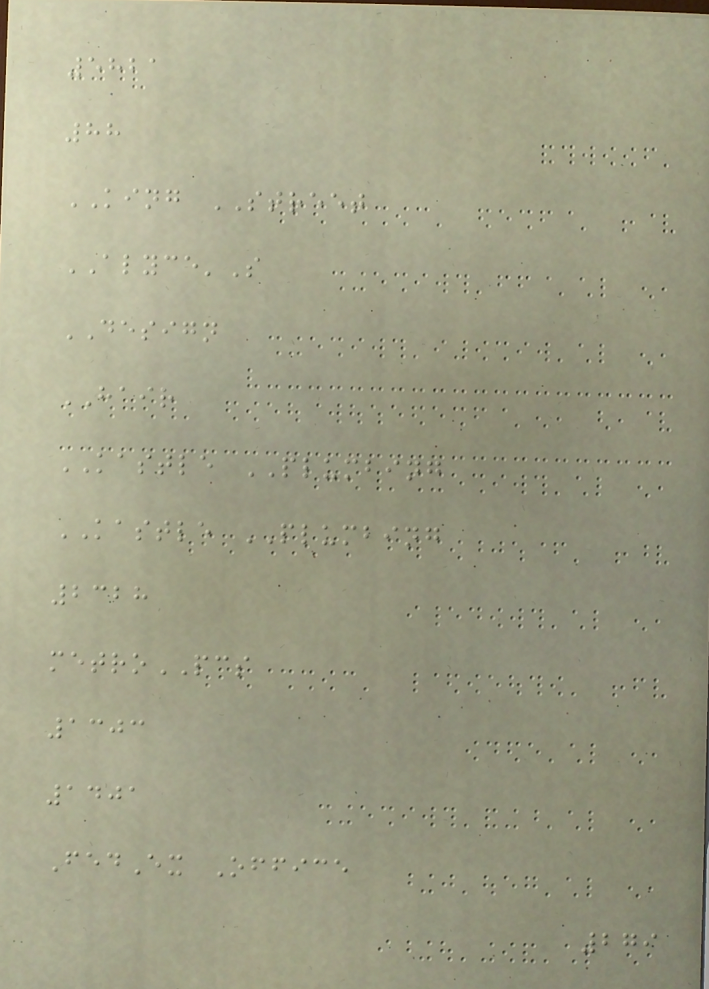5821
88
KING STREET
ALYCE'S
DESIGN
HAIR
KASTLE PLUMBING
KASTLE PLUMBING
2328
metroPCS
1303
1401
FedEx Office
279
